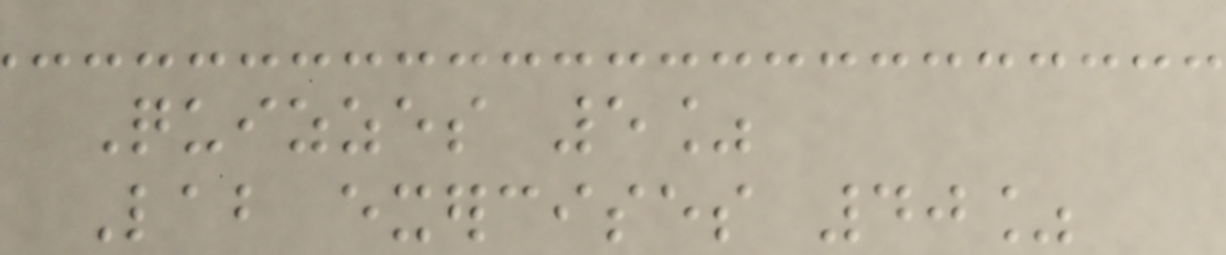Quizzes 5%
Lab exercises 40%
